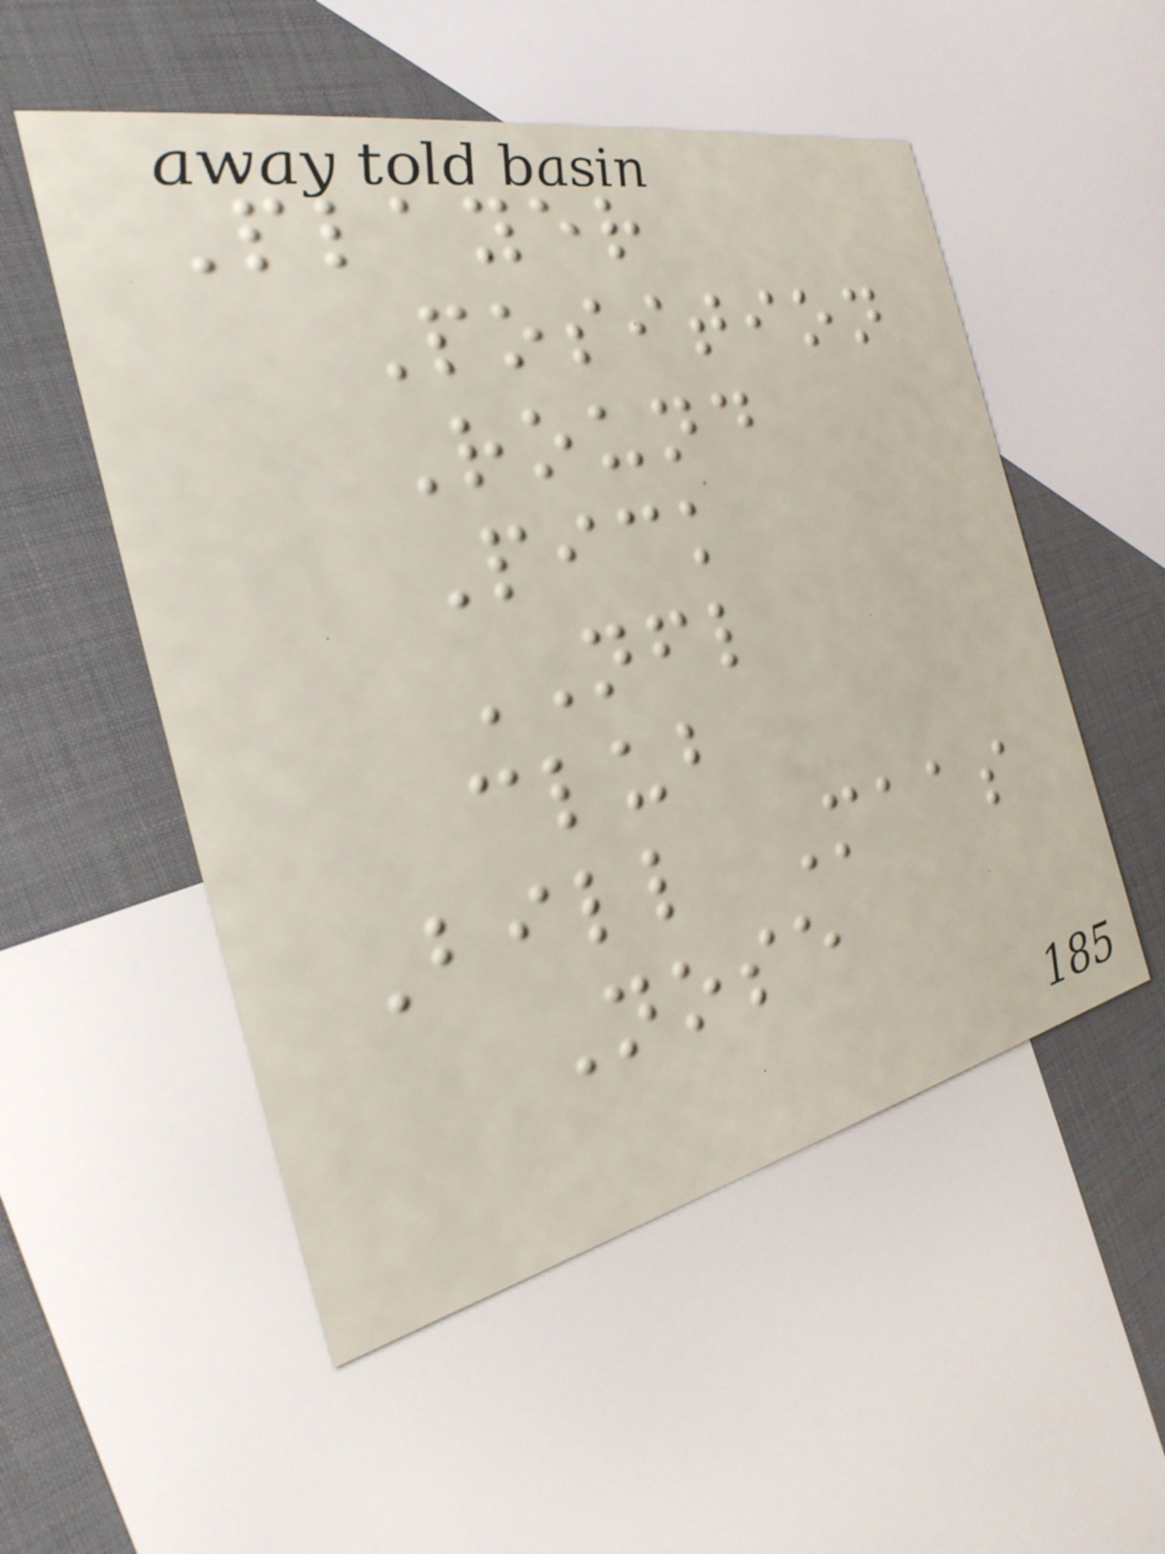Player
Position
Round
Pick
NFL
club
Bill Maas
Nose
